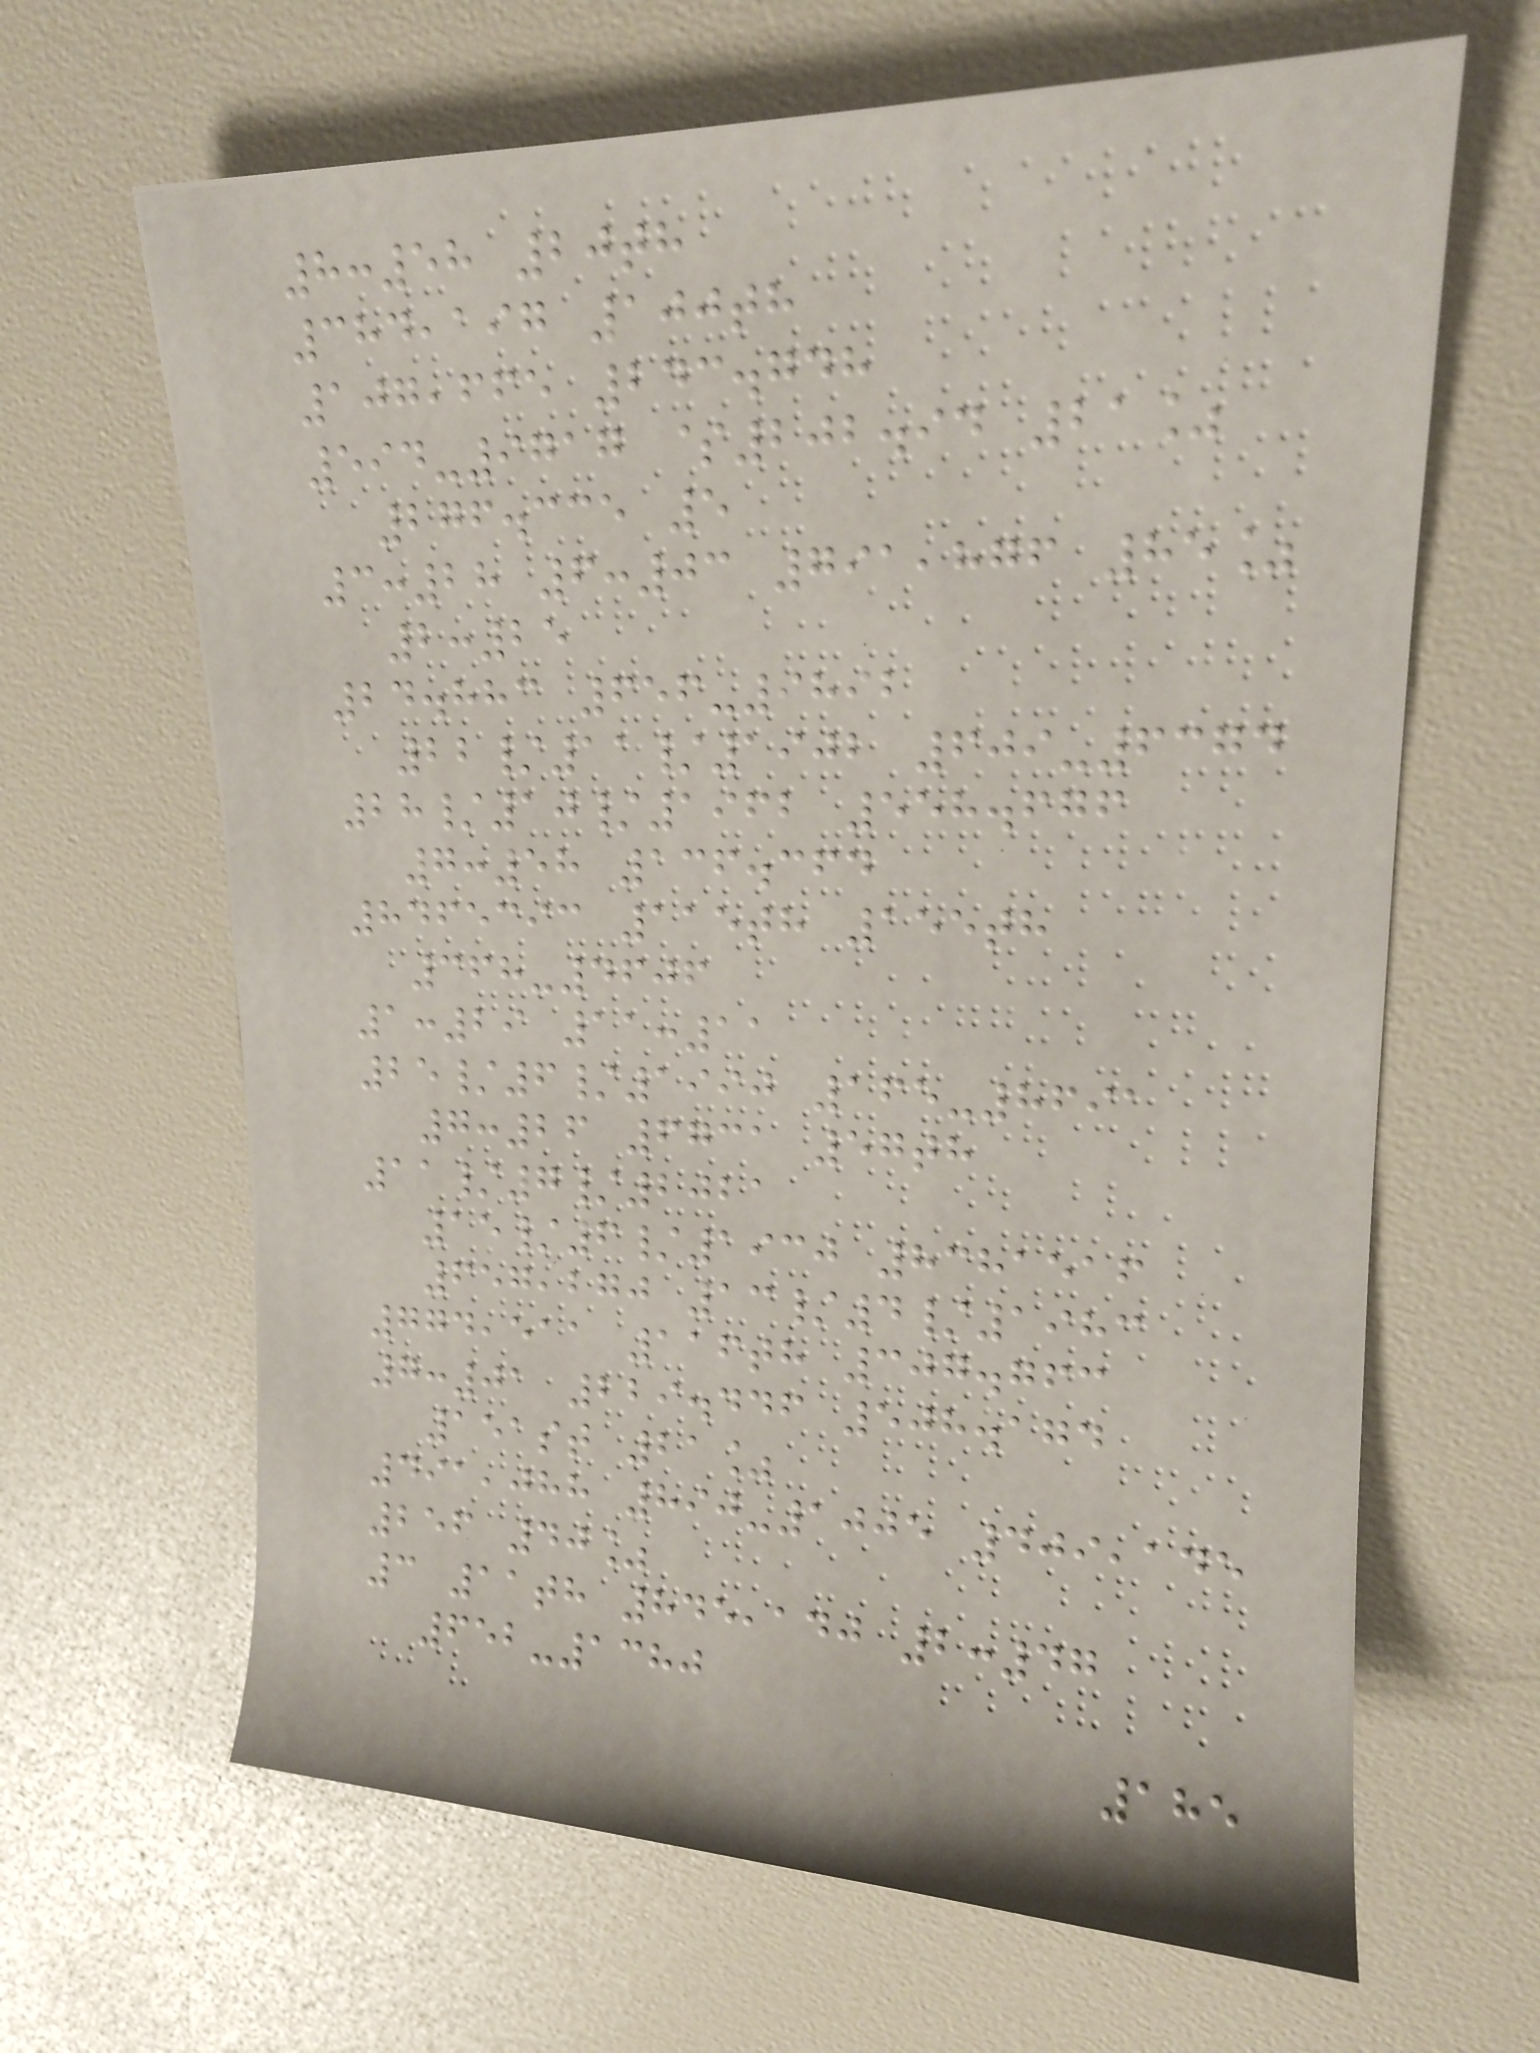8:58 20th
384,197 100th
107,665 243.748
594-9717 $202.94 21%
276.335 5
3:28 6:03 791,876 85%
2:25
24.883 656-9892
22/11/1902 609-6374
28/10/1962 558.676
7:58 136.364
8465393 115th 155th
368-4606
1:29 11:11
25/6/1990 165-8691
7:26 6731 57th
11/7/2021
15/6/1930 8381516
657,270 13/4/1983
774,511 116th 307.763
7:01 229.446 508.174
151st 21%
491,088 890-1005 409,145
256 40%
3 11th 845,140 2:47
652-1380
185
